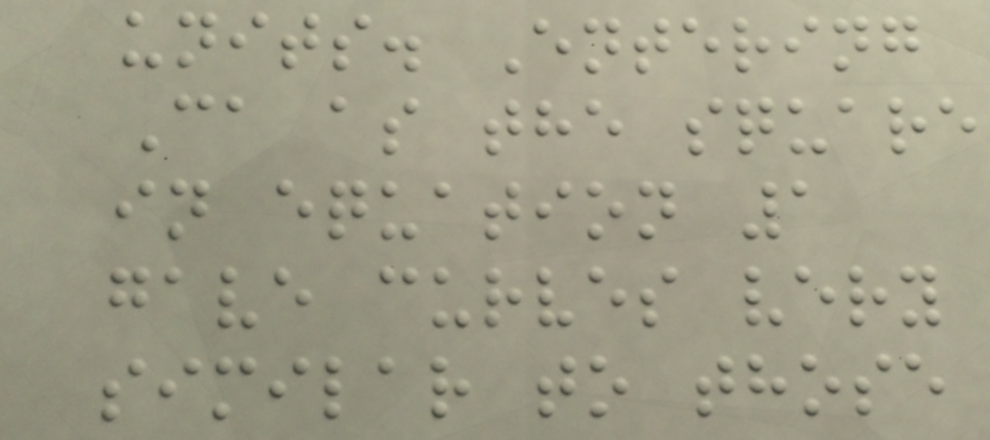units. Entering
Ca as the square
in equation 1
gave curves very
similar to those
